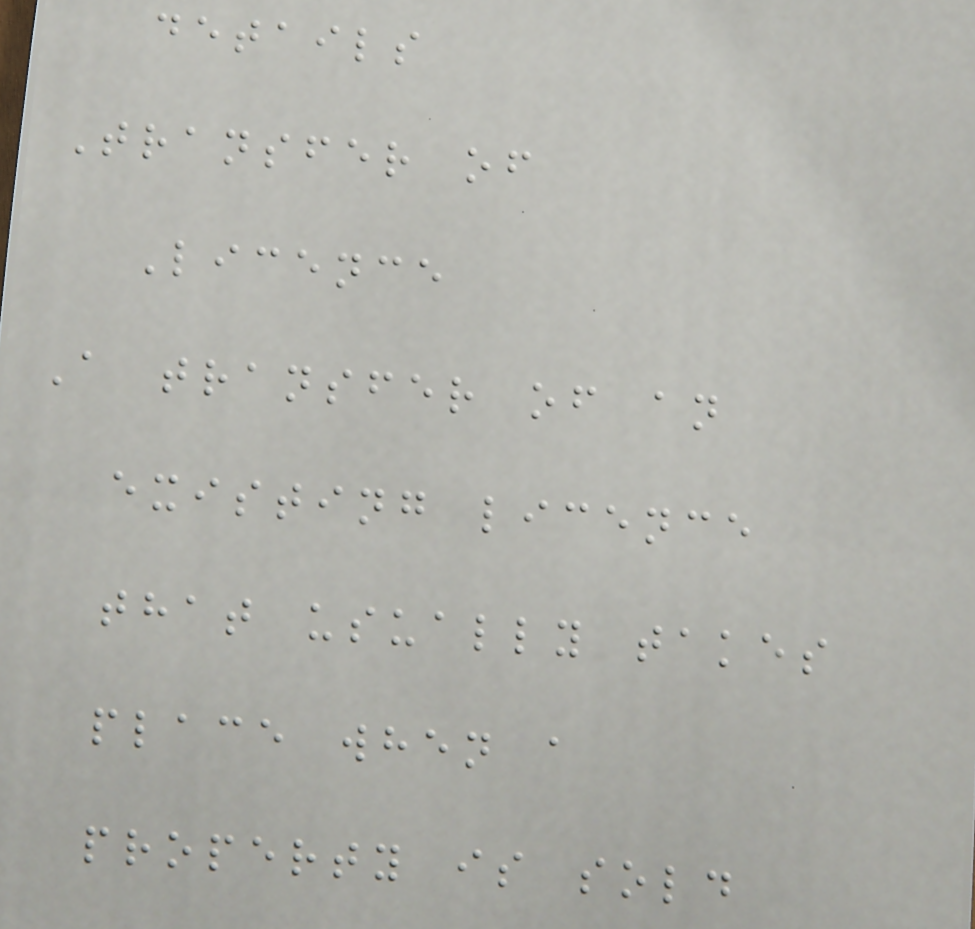details
Transfer of
Licence
A transfer of an
existing licence
that usually takes
place when a
property is sold
